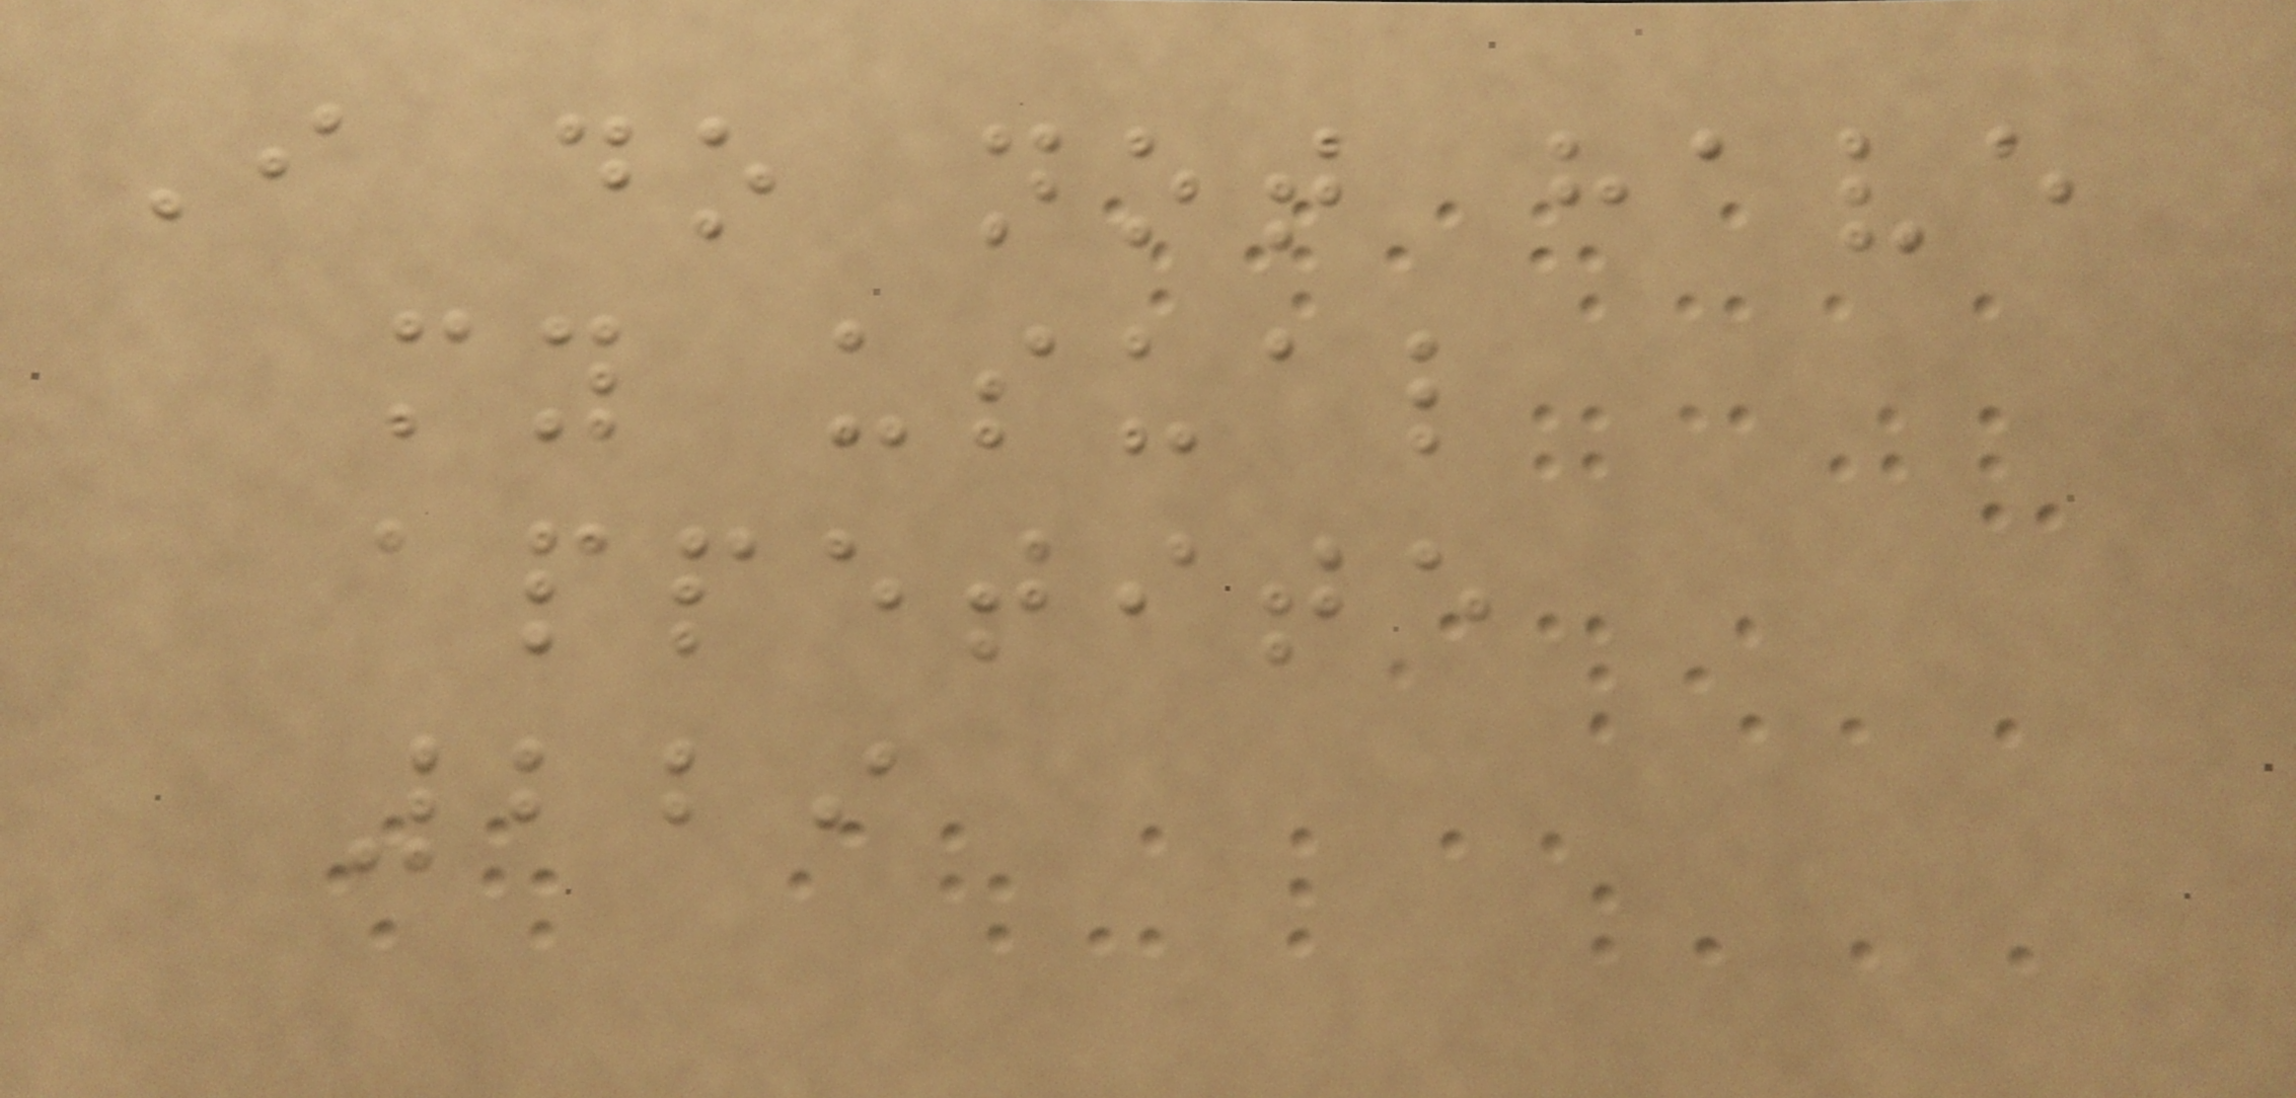I do not have
my usual
appetite
229
